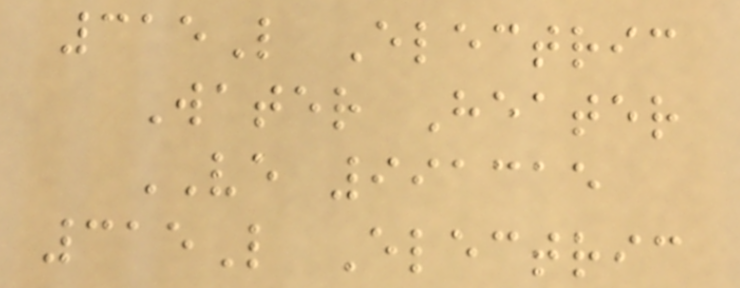315L Electric
Water Heater
VE 991315
315L Electric
